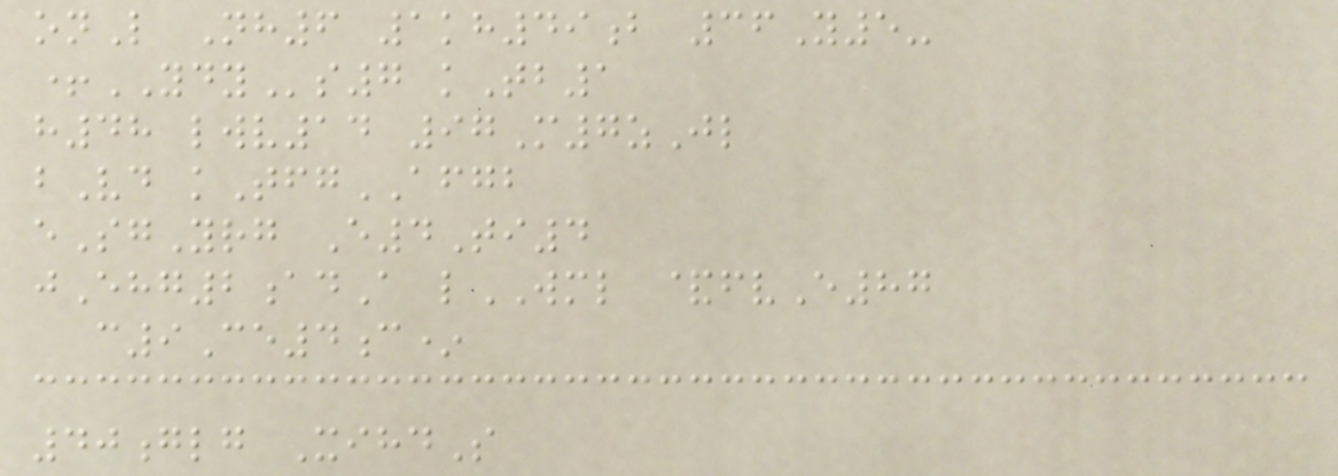onL Nh6 1kh49b 36Y5-
+YDYs7 kTb1
h48 lwv14 97M7zJl
bVd kTfgAFGB
eSgYrg E4Ti4
jEhg2adA lWML &fvE87
c9Ce4c*
40glg XihdS
